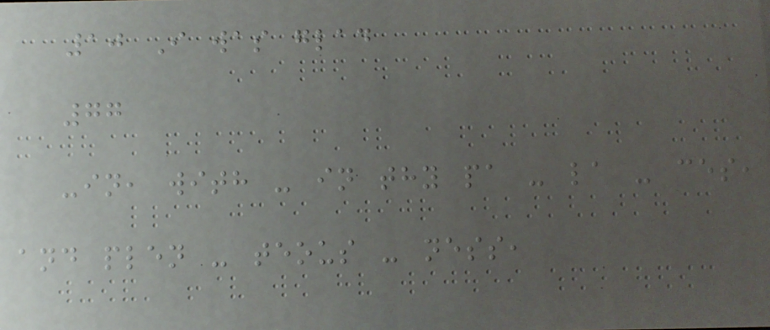10 I was glad
77
-in, with - in thy pa - la - ces,
and plen - teous - ness,
